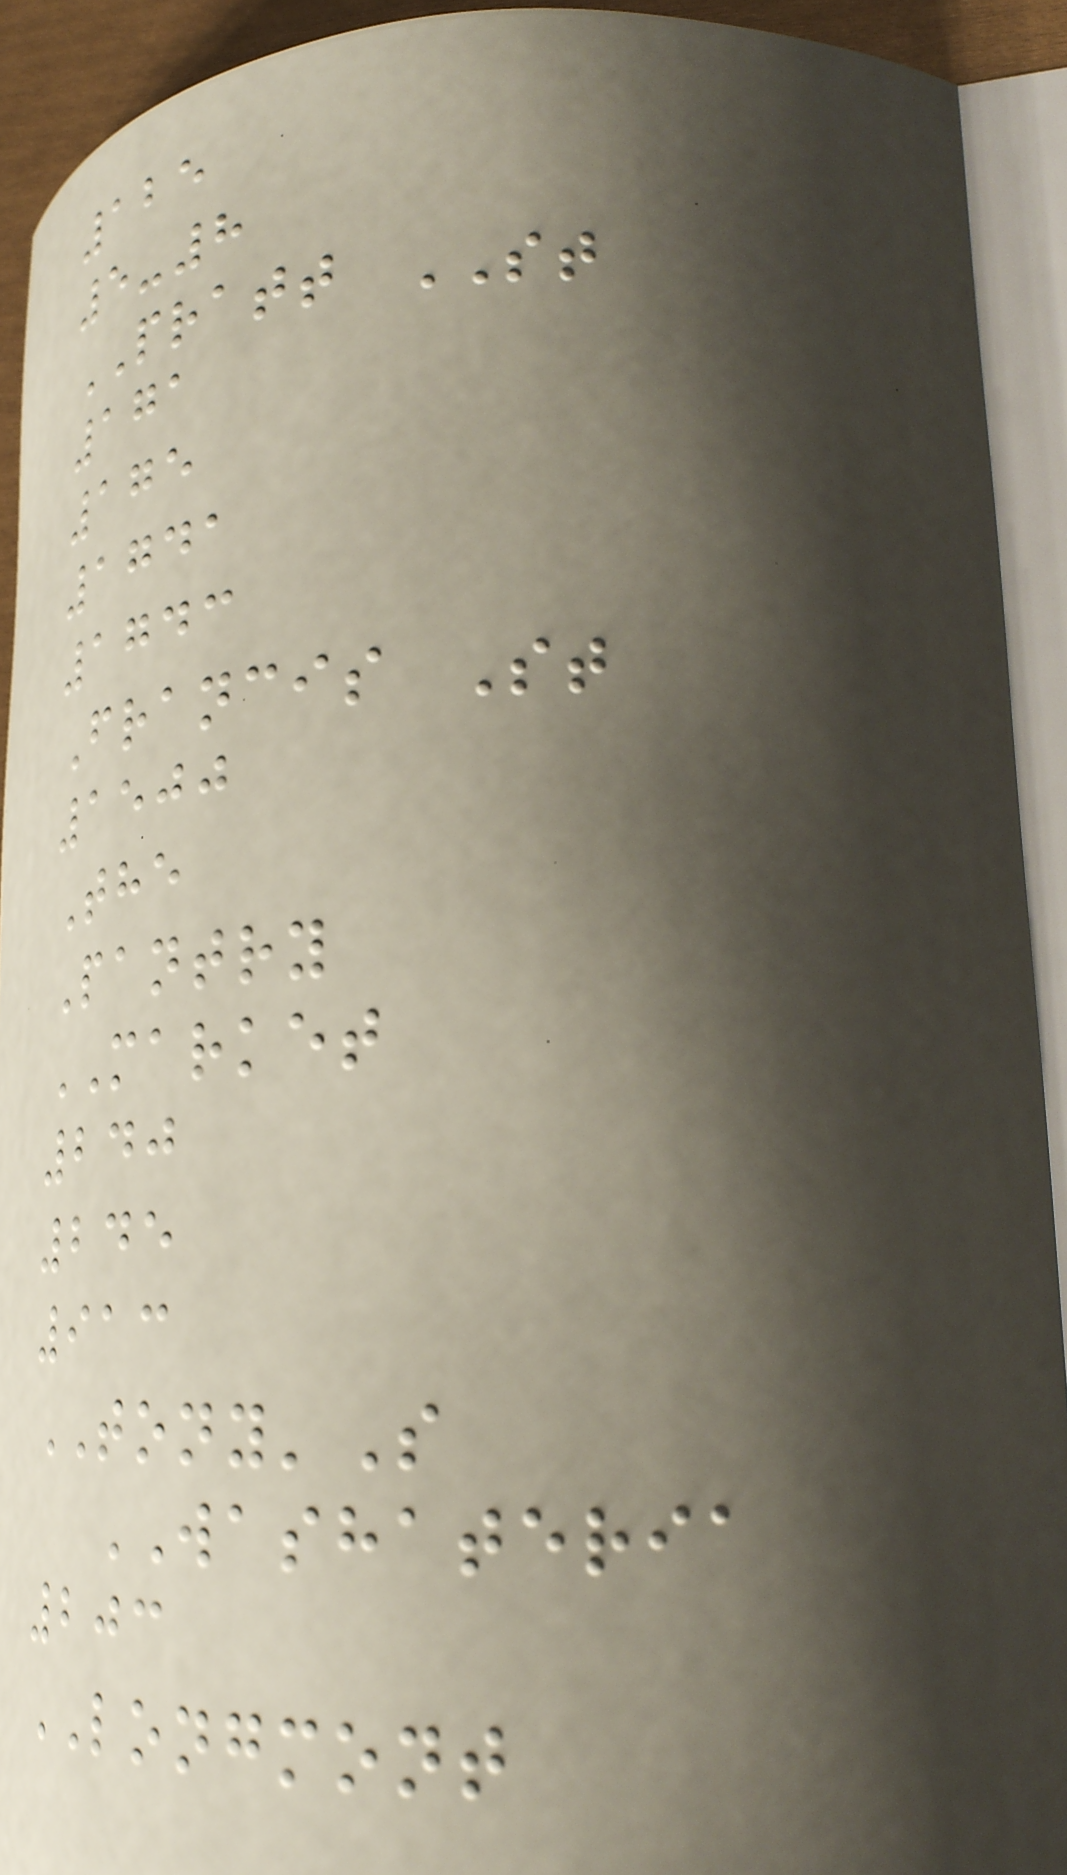125
5-8
PRATT ST
171
175
1741
1743
Francis St
1500
The
Pantry
MARKET
240
245
913
TONY'S
WASHATERIA
203
LONGMONT
